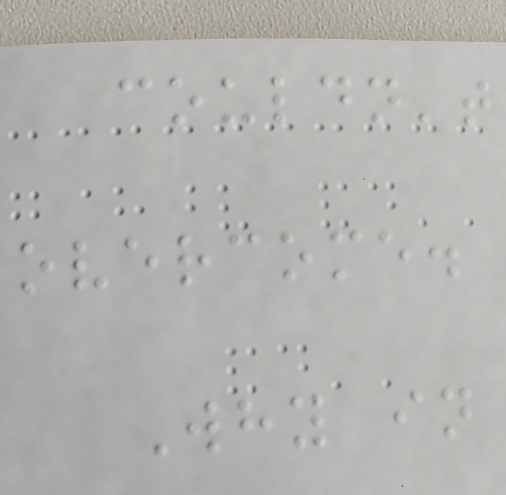couldn't
overcome.
Why in
